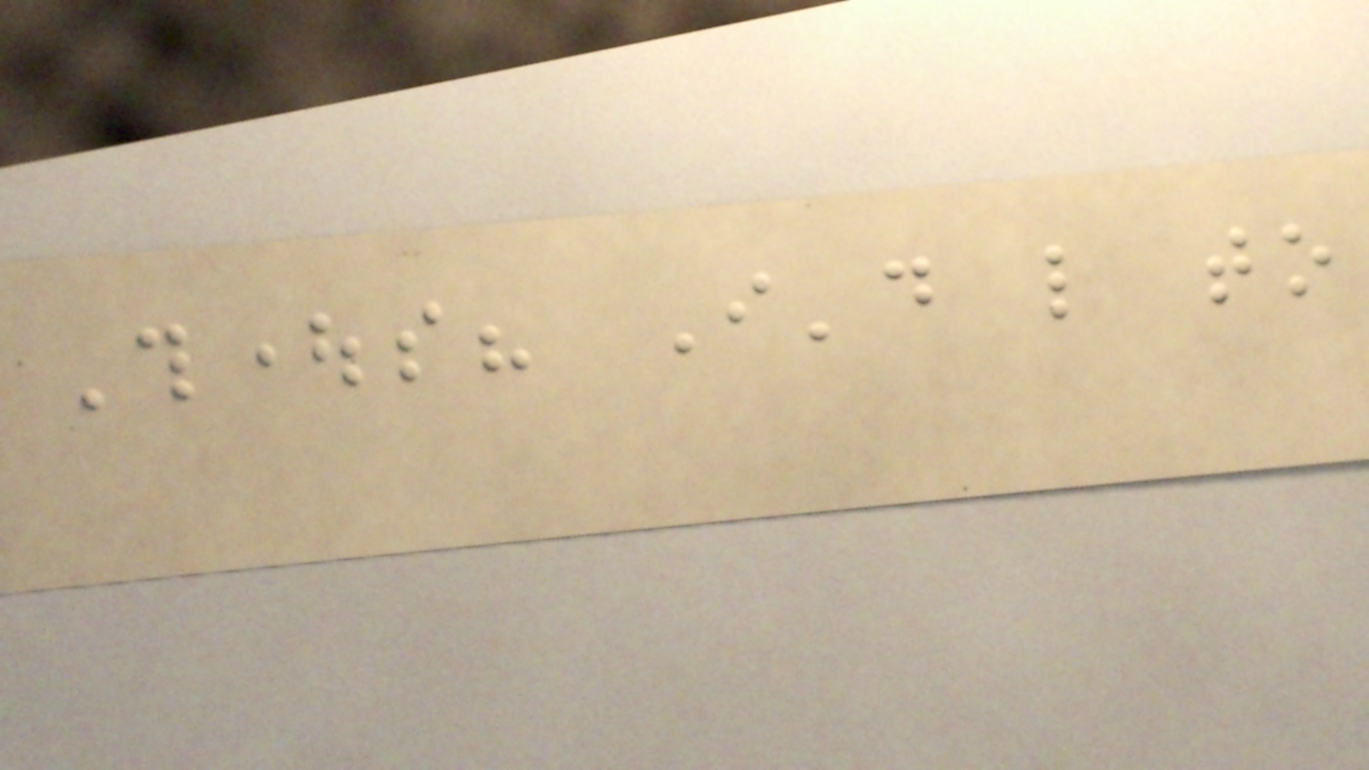Thoughts? I'd like to
